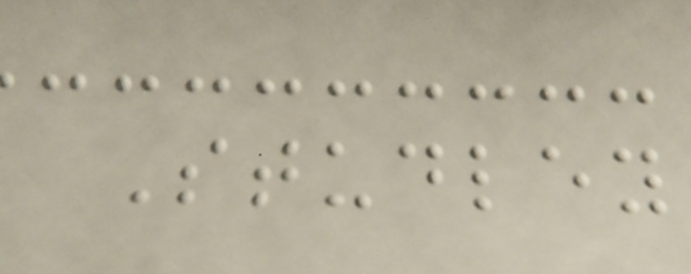Studley
